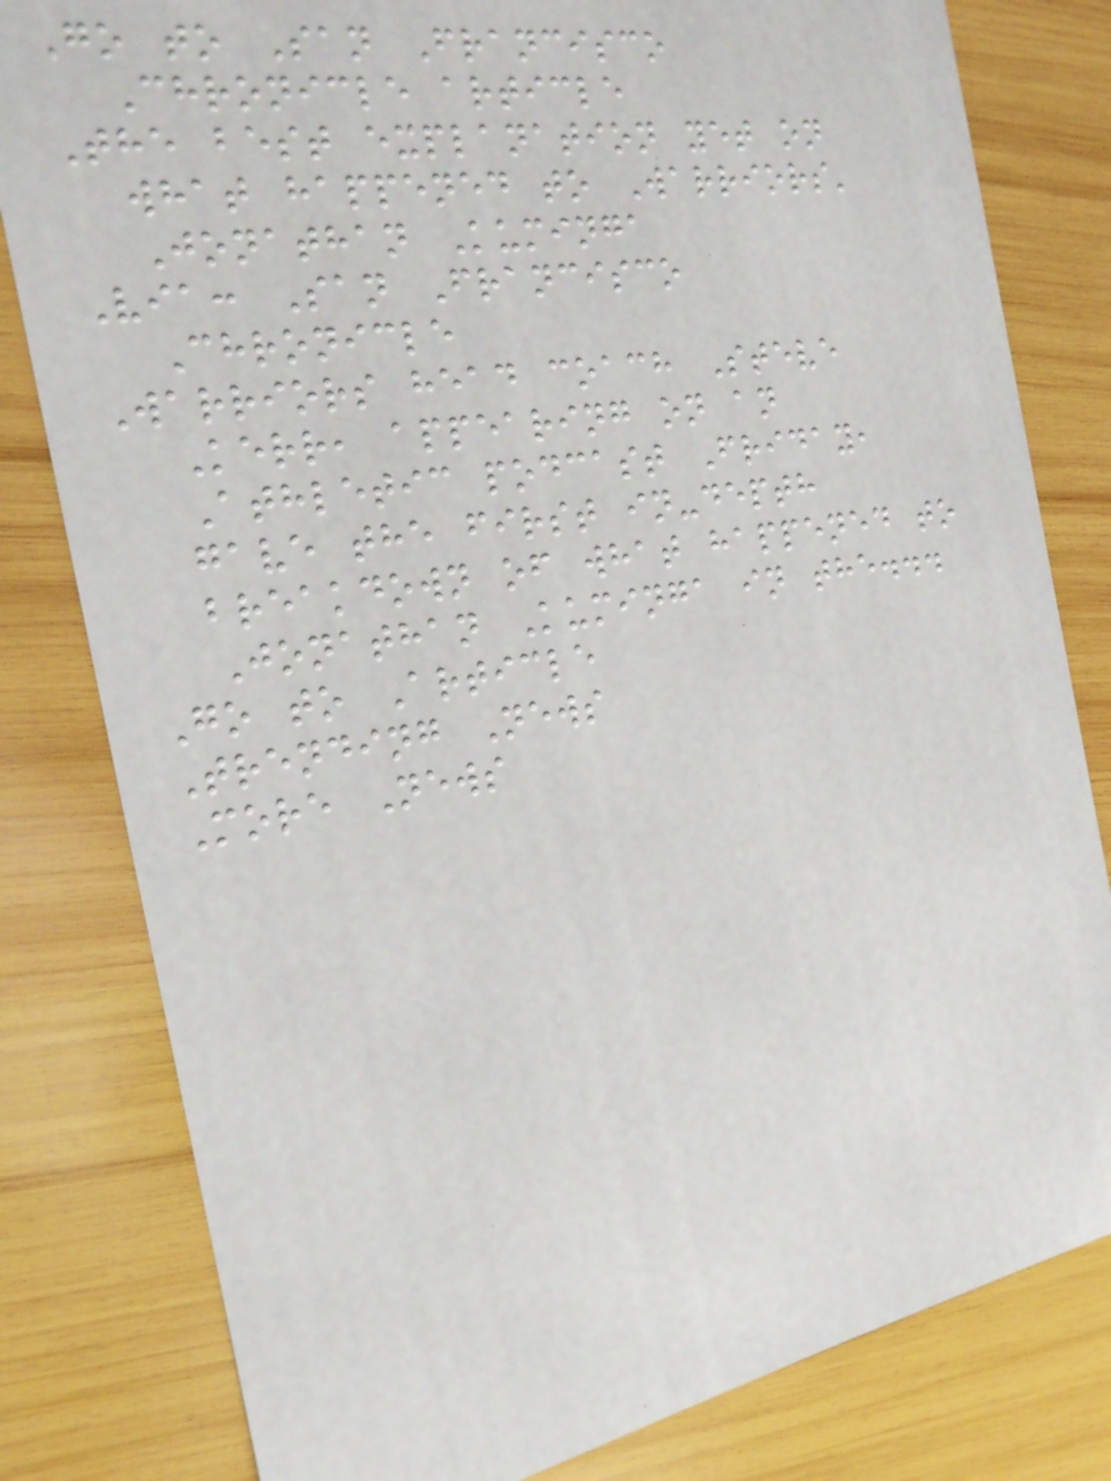Go to San Francisco
Chronicle article
The best explanation yet on
what happened to Warriors'
Jonathan Kuminga
Via: San Francisco
Chronicle
Warriors head coach Steve
Kerr, appearing on an
Athletic podcast Friday,
gave the first in-depth
breakdown of what happened to
Jonathan Kuminga in the...
Go to Article
Trending News
More News
